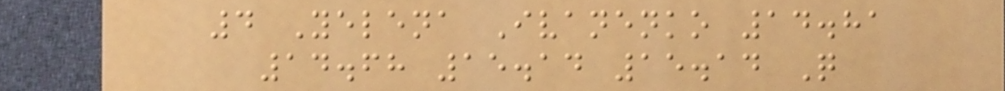4 Yelena Ivanenko 14.81
14.68 15.14 15.14 Q
